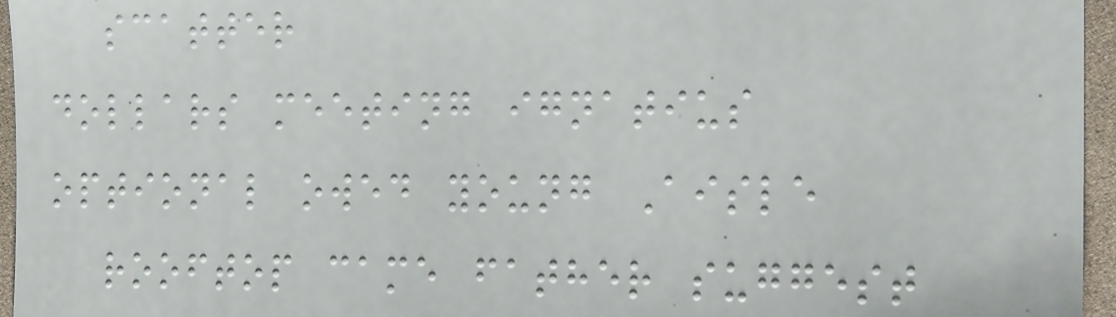scatter
dollars meeting ignatius
optional owed young Aisle
rooftop came father suggest
